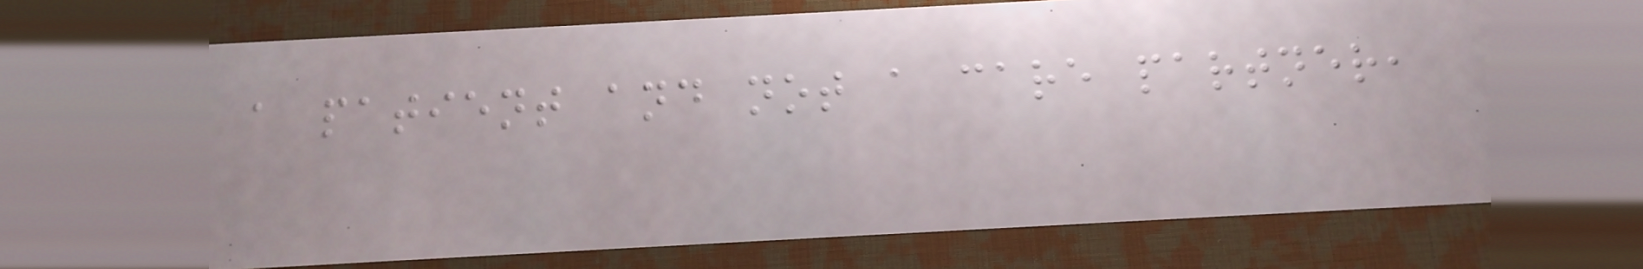a patient and not a care partner,
